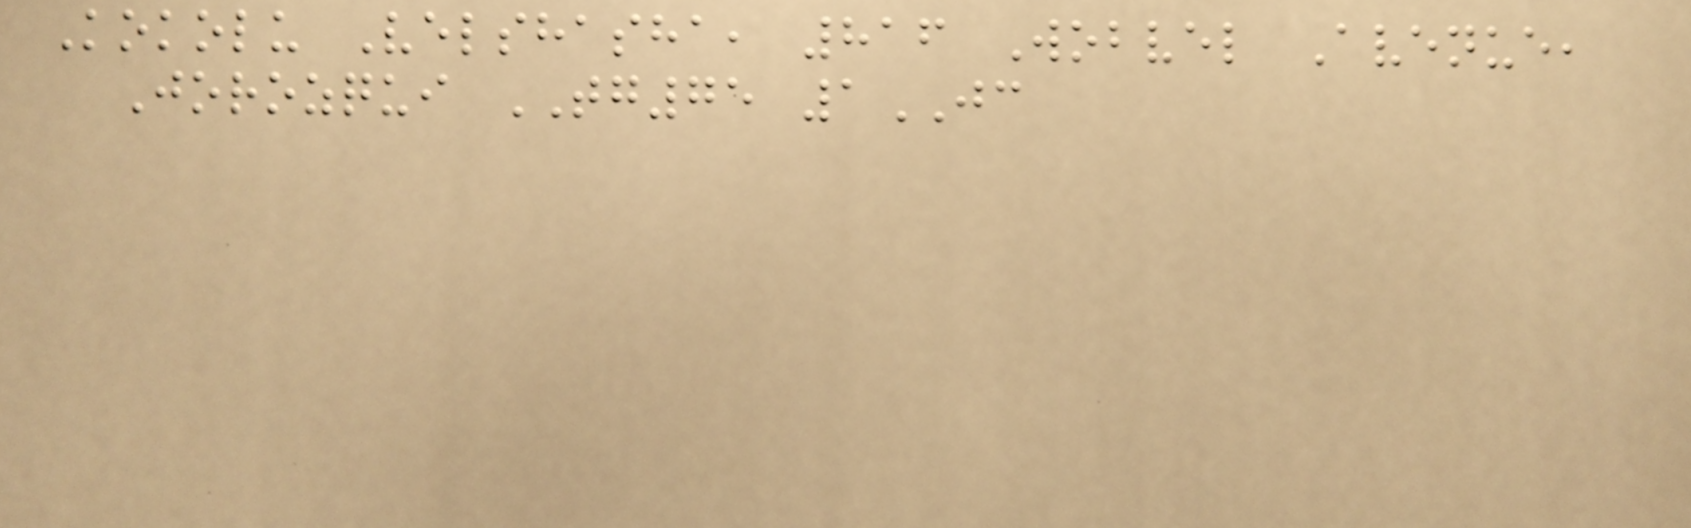Kokolu Velshasha, 816 Wobvel Avenue,
Jorozqui TG75 1JC
